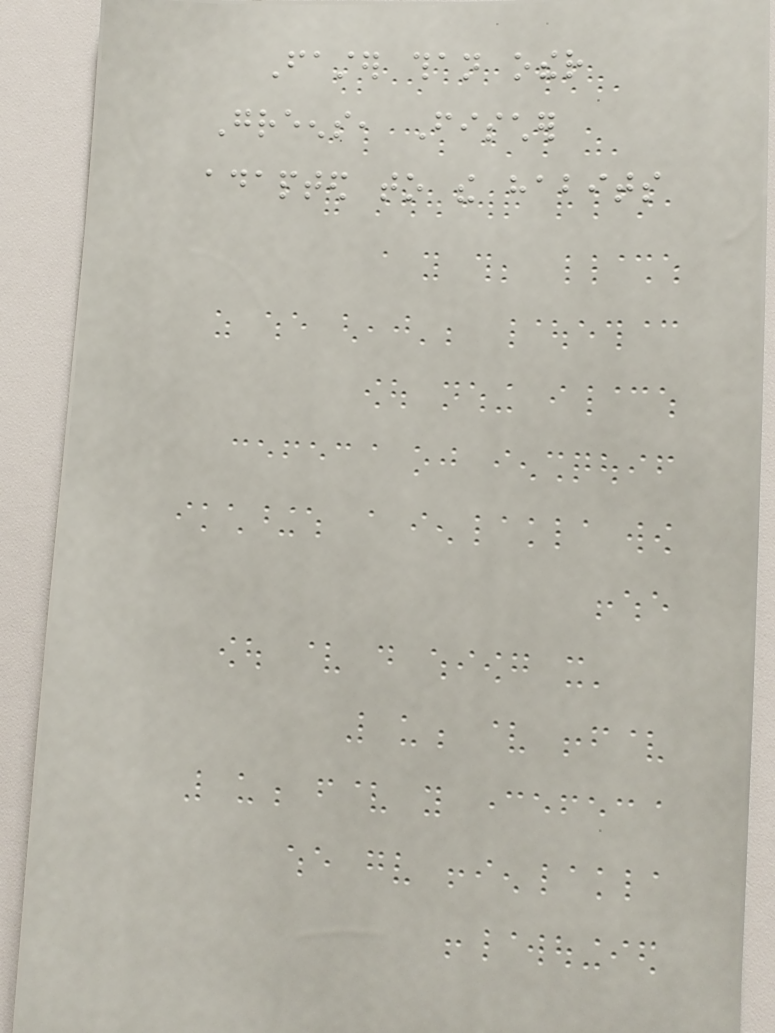Faster than other
Greens, Fischer
adapted to the habits
